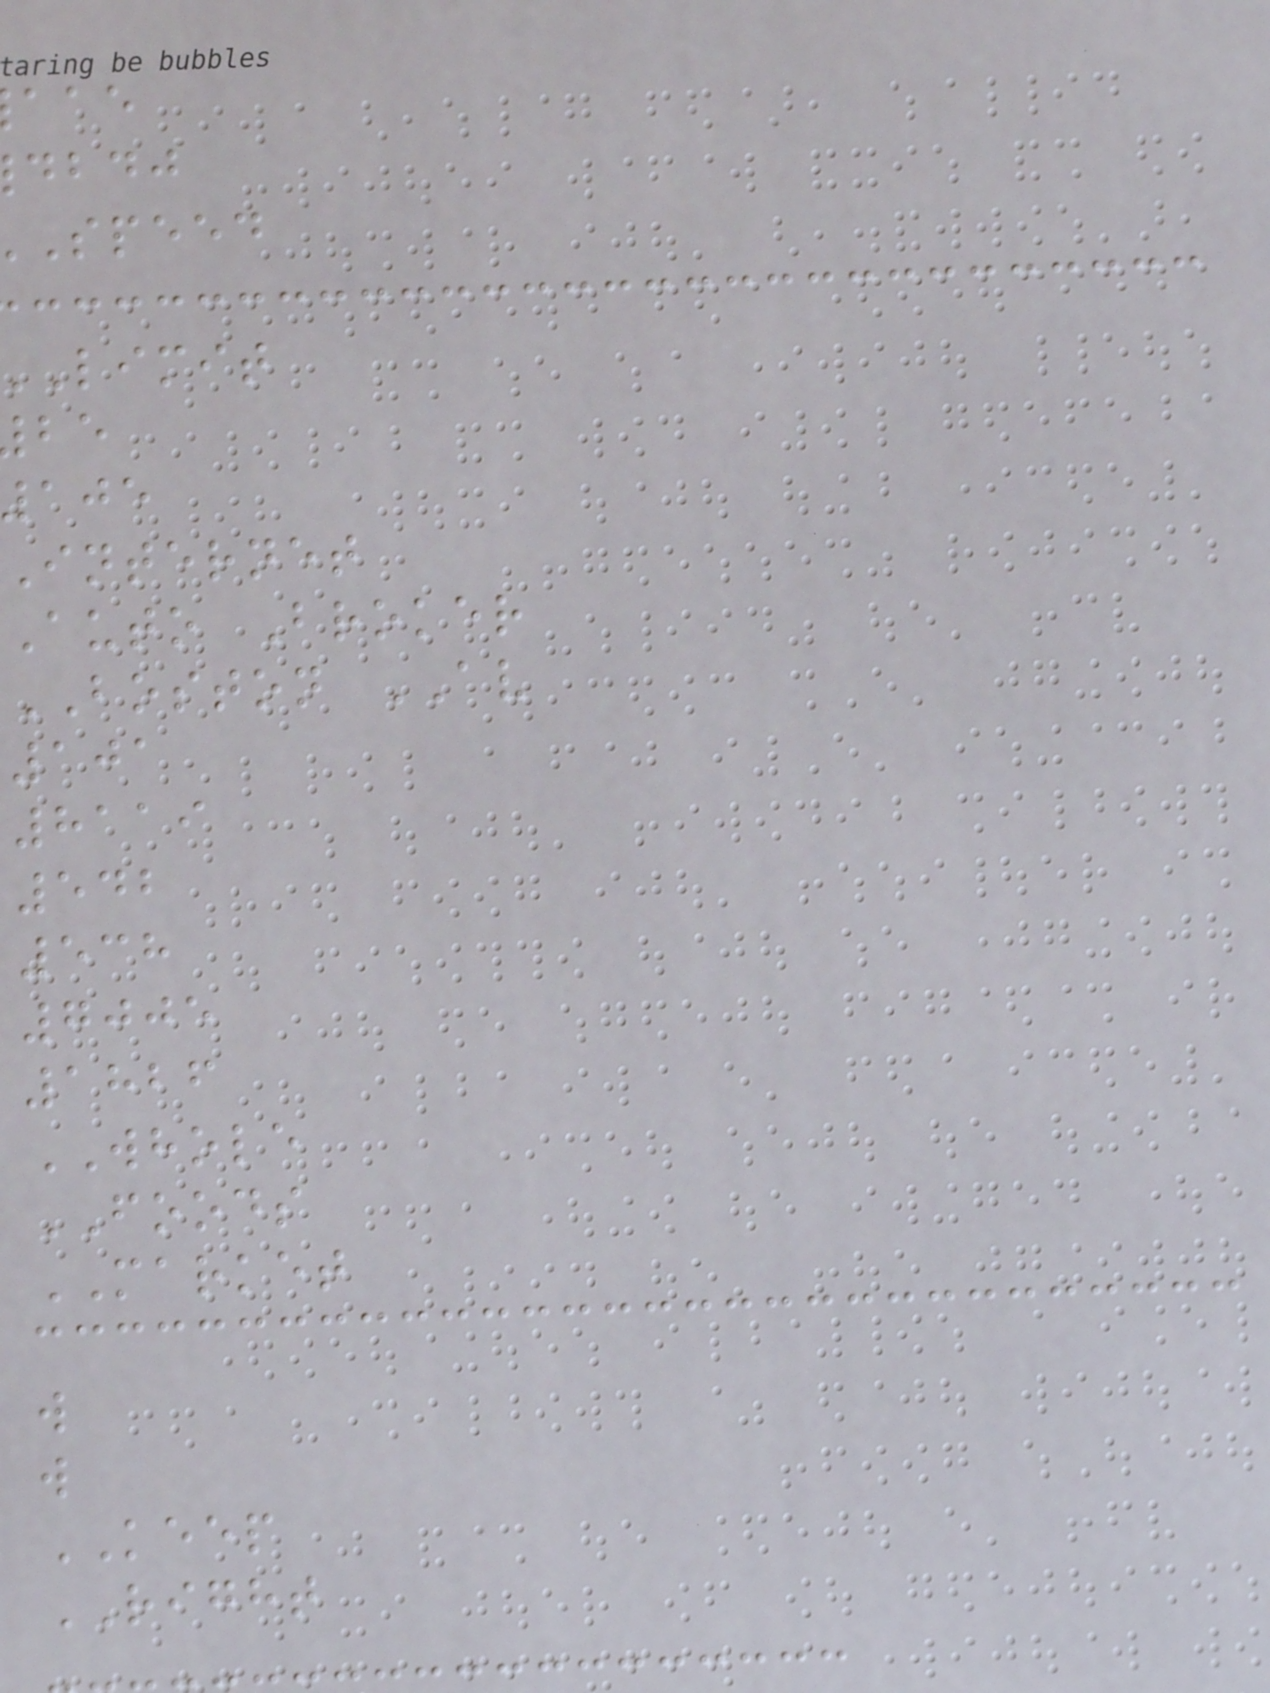dbdj
speed
limit
Internet
Auto Broker
BOSTON AV
101
8119
542
538
7005
1826
WHOLE
FOODS
MARKET
w
w
KEEP
RIGHT
